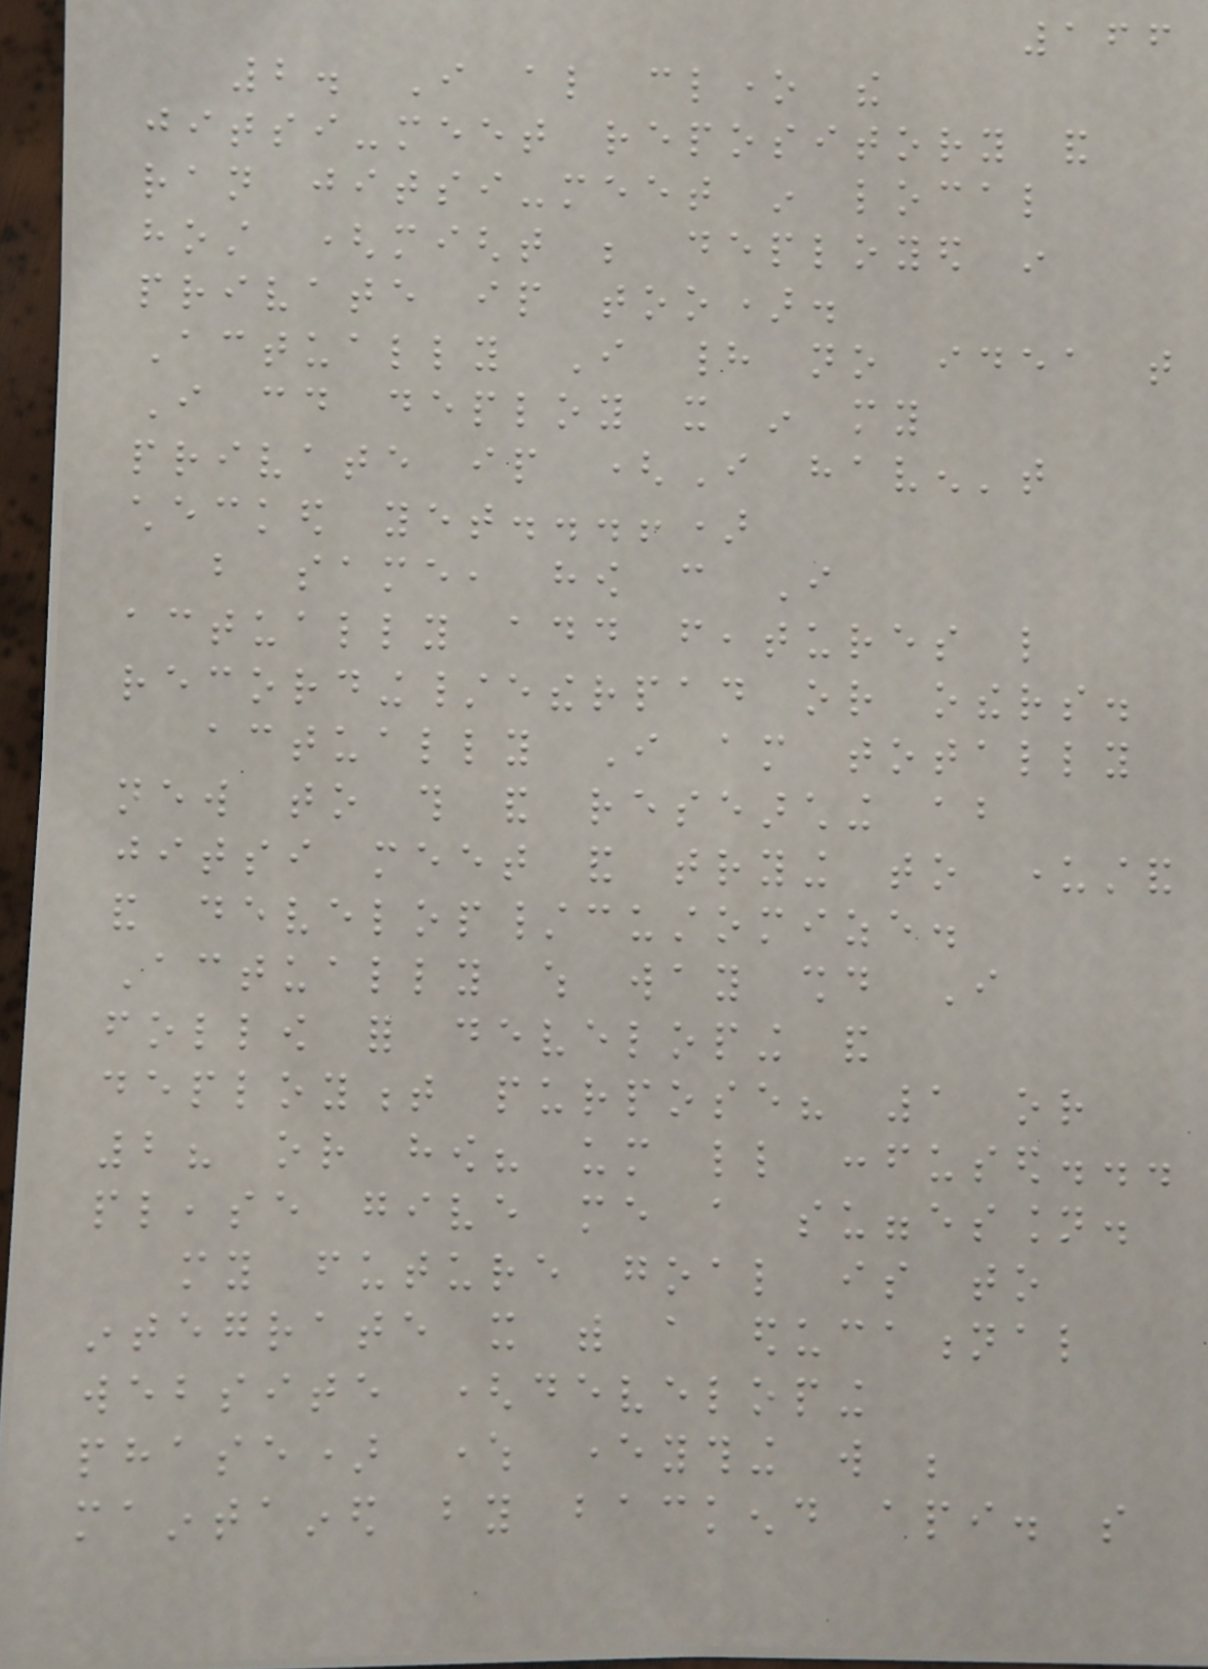166
2. I also clone the
jitsi-meet repository and
ran jitsi-meet in local
host (might be deployed in
private ip too).
Actually I had no idea that
I could deploy it in my
private ip (I haven't
checked yet...!)
but same, how can I
actually add features like
recording/etherpad or others.
actually I am totally
new to this and researching about
jitsi meet and trying to understand
and develop/customize.
Actually which way should I
follow for developing and
deployment purpose? 1 or
2? or how? um little confused...
please give me a suggession.
my future goal is to
integrate it with a educational
website (developing
phase) where everything will be
maintained by backend api. so
